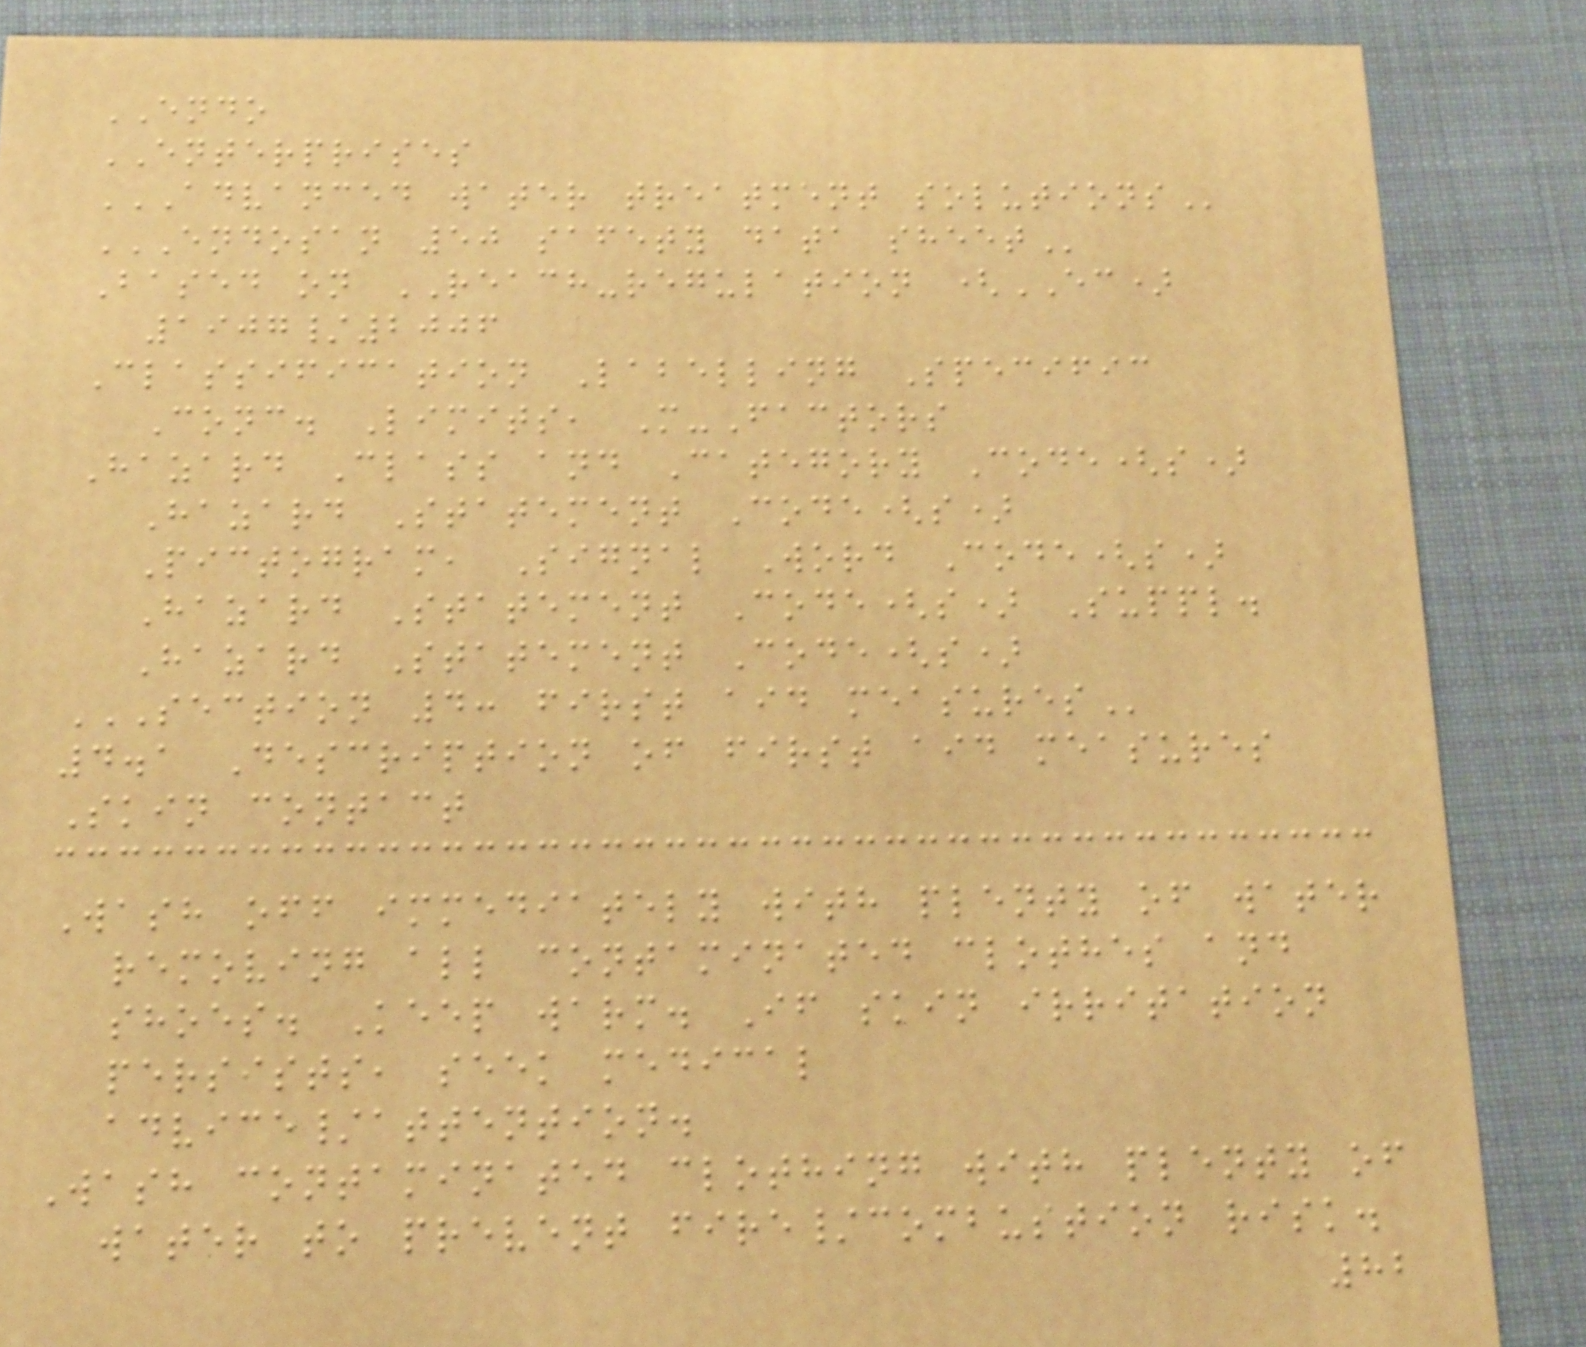ENDO
ENTERPRISES
ADVANCED WATER TREATMENT SOLUTIONS
ENDOSAN 50 SAFETY DATA SHEET
Based on REACH-regulation (EC)
1907/2006
Classification Labelling Specific
Conc. Limits, M-Factors
Hazard Class and Category Code(s)
Hazard Statement Code(s)
Pictogram, Signal Word Code(s)
Hazard Statement Code(s) Suppl.
Hazard Statement Code(s)
SECTION 4: FIRST AID MEASURES
4.1 Description of first aid measures
Skin contact
Wash off immediately with plenty of water
removing all contaminated clothes and
shoes. Keep warm. If skin irritation
persists, seek medical
advice/attention.
Wash contaminated clothing with plenty of
water to prevent fire/combustion risk.
82
